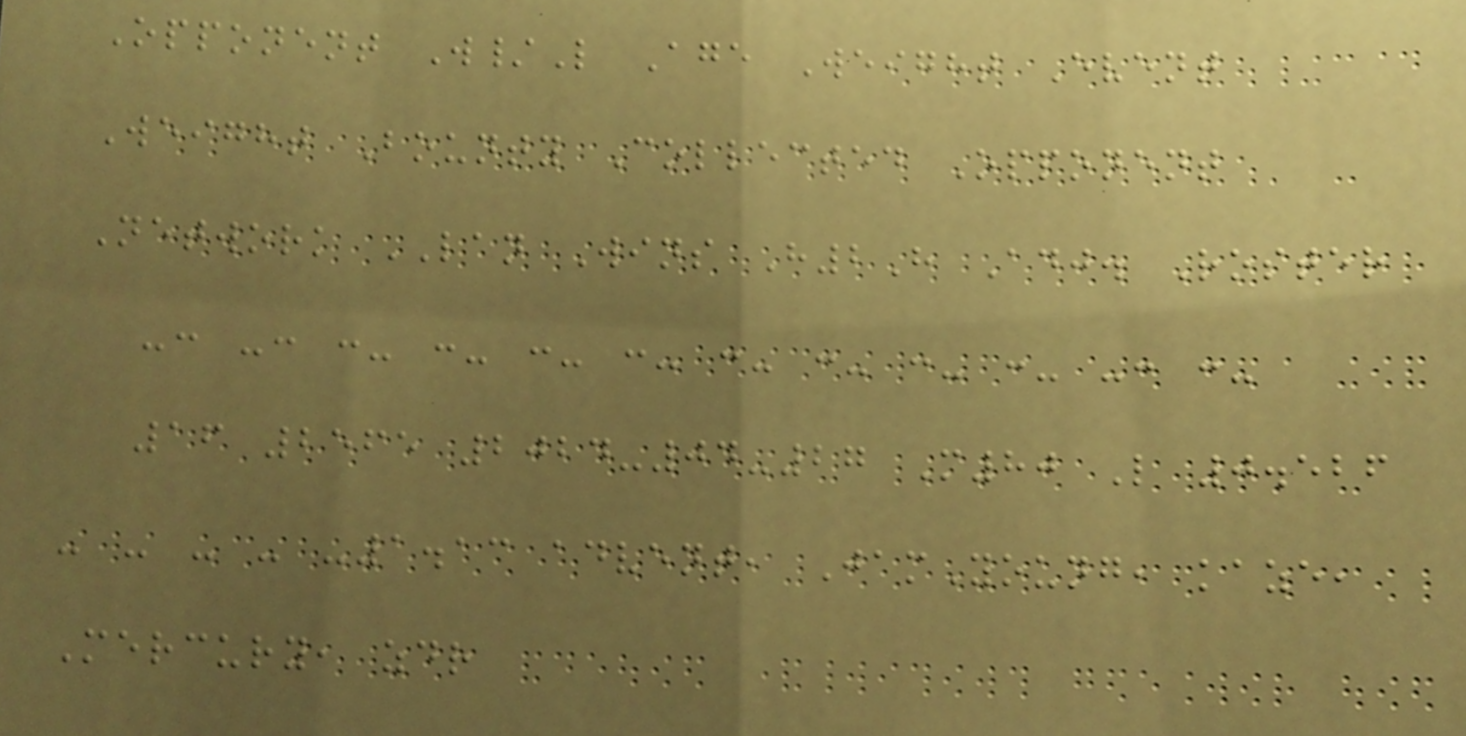Opponent W/L Age Weight Event
Weight Bounty Collected Opponent
Network LAN Wins H2H Adj. Roster
-: -: :- :- :- :- :- :- :- :- -: :-
16 2565 2024-04-27 M80 L 0.526
- - - - -1.13 advent, JamYoung, kaze,
Mercury, zdr
